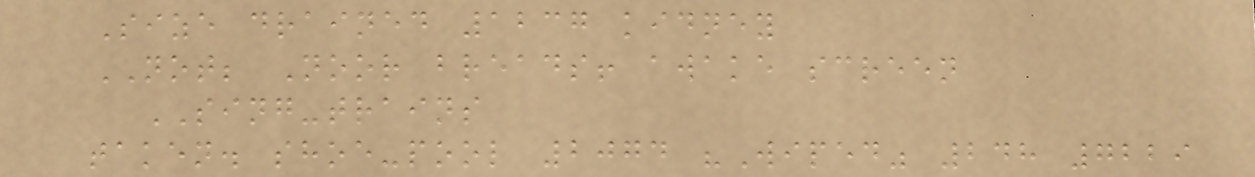Size drained 1237 kidney
NOT; Noor breads! awake screen
SING-trains
taken. shoe-pool 2074 "Wiped" 248 7229
